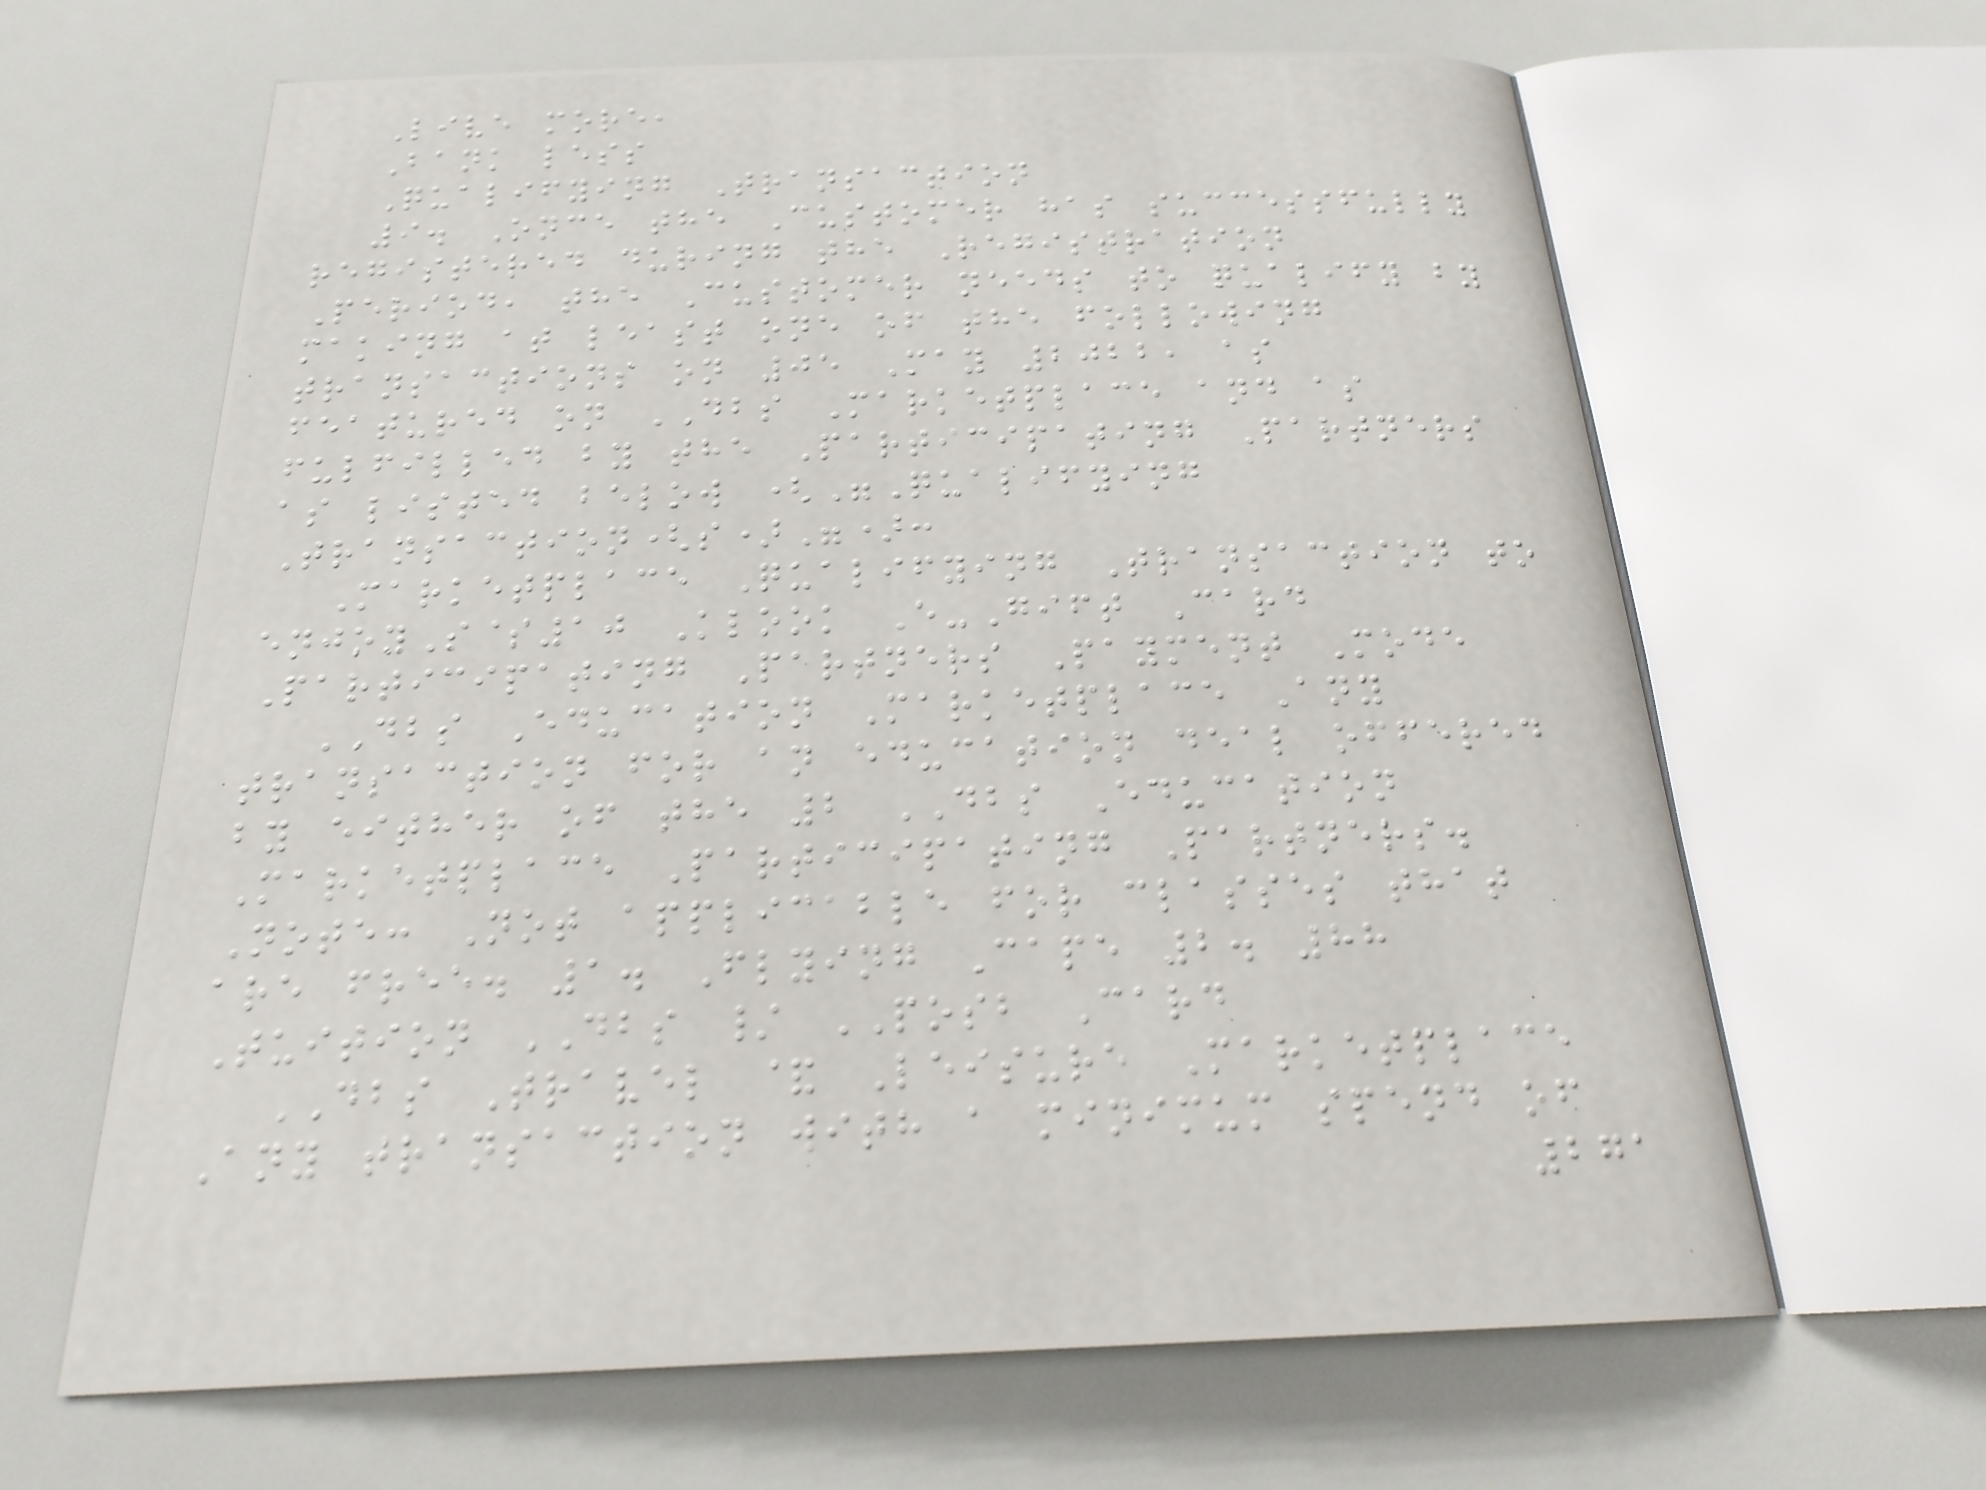Live more,
Bank less
Qualifying Transaction
9. Once the Customer has successfully
registered during the Registration
Period, the Customer needs to qualify by
making at least one of the following
transactions on 05 May 2022, as
featured on DBS Marketplace and as
fulfilled by the Participating Partners
as listed below ("Qualifying
Transaction(s)"):
Marketplace Qualifying Transaction to
enjoyS$10 Klook E-Gift Card
Participating Partners Payment Mode
DBS Education Marketplace Any
transaction for an education deal offered
by either of the 2 DBS Education
Marketplace Participating Partners.
Note: Not applicable for classes that
are free. 1. Flying Cape 2. 88
Tuition DBS / POSB Card
DBS Travel & Leisure Marketplace
Any transaction with a minimum spend of
271
